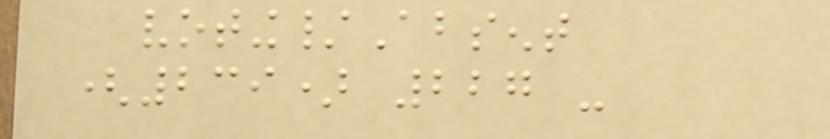voting/Absent
(239) 227 -
